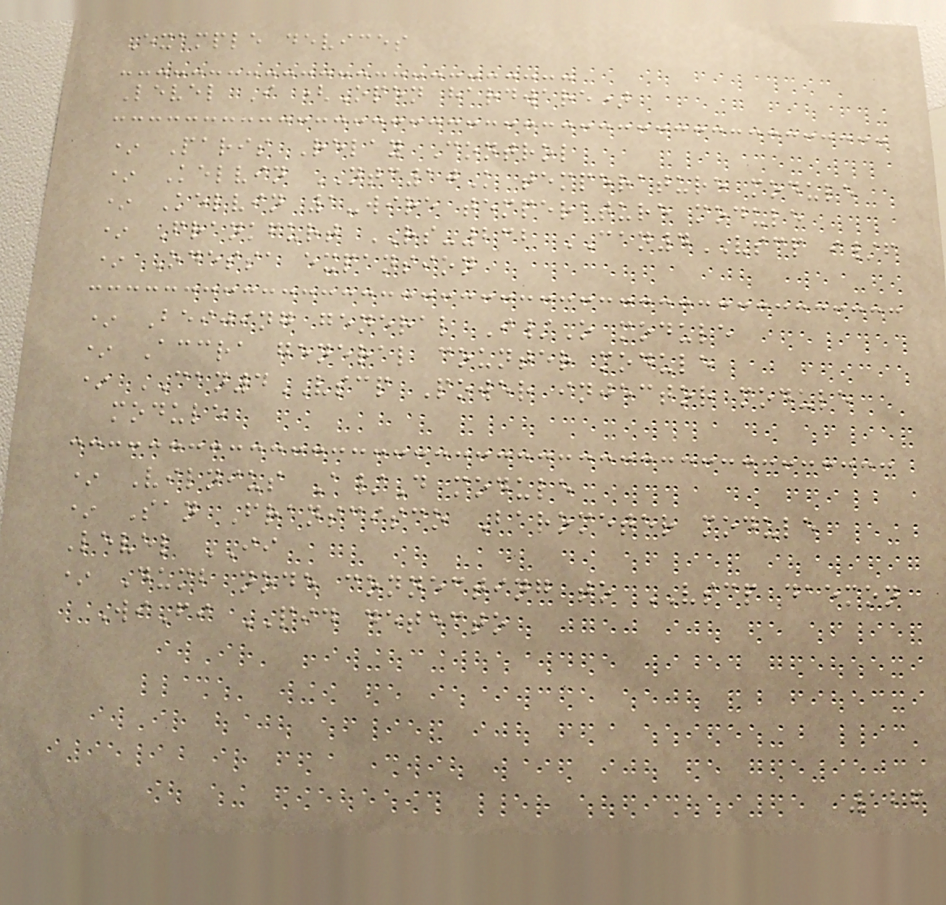Example devices
Level I (Open hardware)
* Paris Relay Control
* Kelvin NTC10K temperature module
* Kelvin 1-wire temperature module
* Frankfurt RS-232 CAN4VSCP i/f
* Odessa expansion
* Beijing general I/O module
* Accra general counter module
* CAN4VSCP Power injector module
module
* Vilnius A/D module
* San Franscisco Barometer module
Level II
* Dumb node connecting to VSCP daemon
WiFi PID detecto
126
